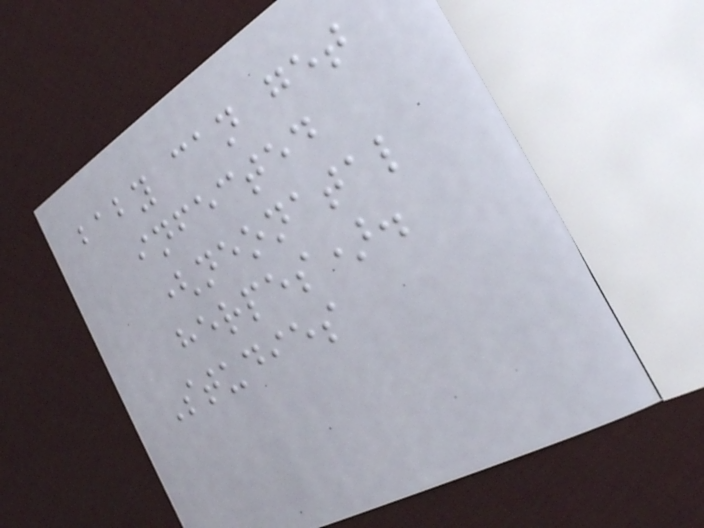baby can get
infected
(neonatal
herpes).
Studies
